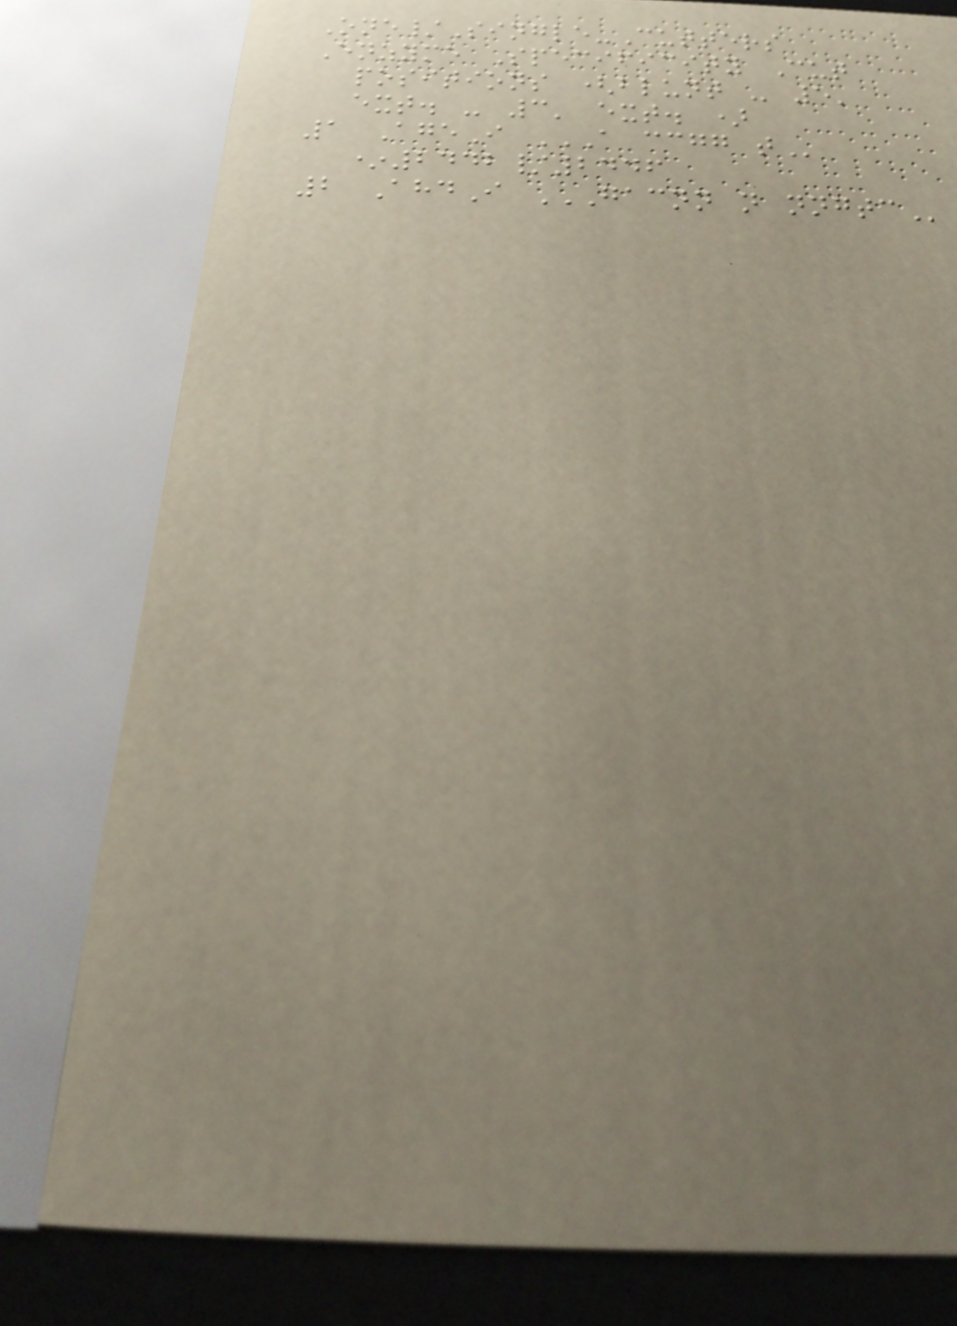One/Single-Cutters
Enzyme Specificity Cut
positions (blunt - 5'
ext. - 3' ext. )
1 AgeI A CCGG T
*2442/2446
2 AhdI GACNN N NNGTC
